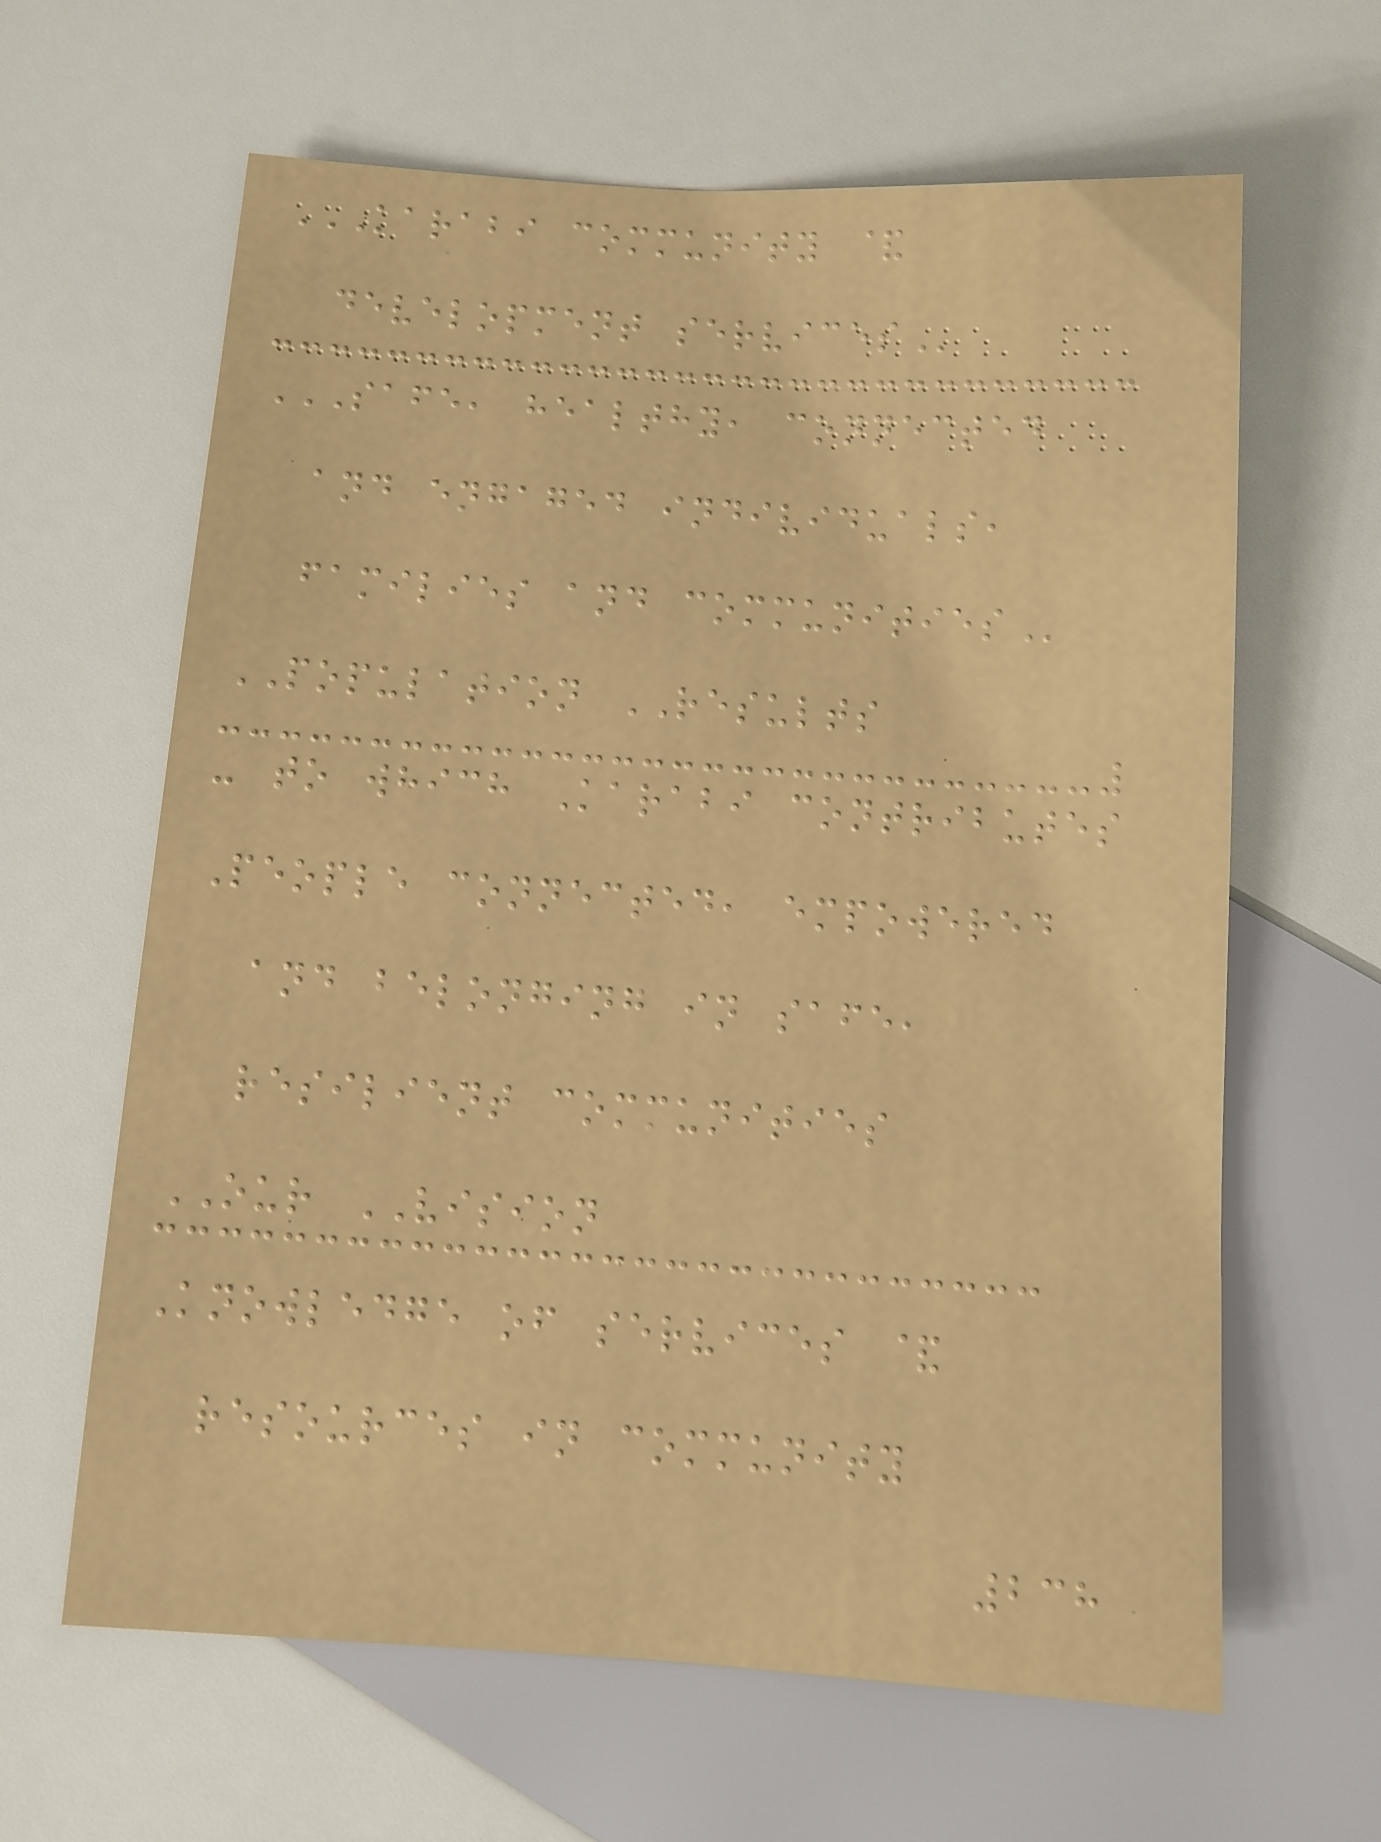KARABI COMMUNITY &
DEVELOPMENT SERVICES
SAFE, HEALTHY, CONNECTED
AND ENGAGED INDIVIDUALS,
FAMILIES AND COMMUNITIES
POPULATION RESULTS
- to which Karabi contributes
People connected, empowered
and belonging in safe,
resilient communities
OUR VISION
Knowledge of services &
resources in community
238
